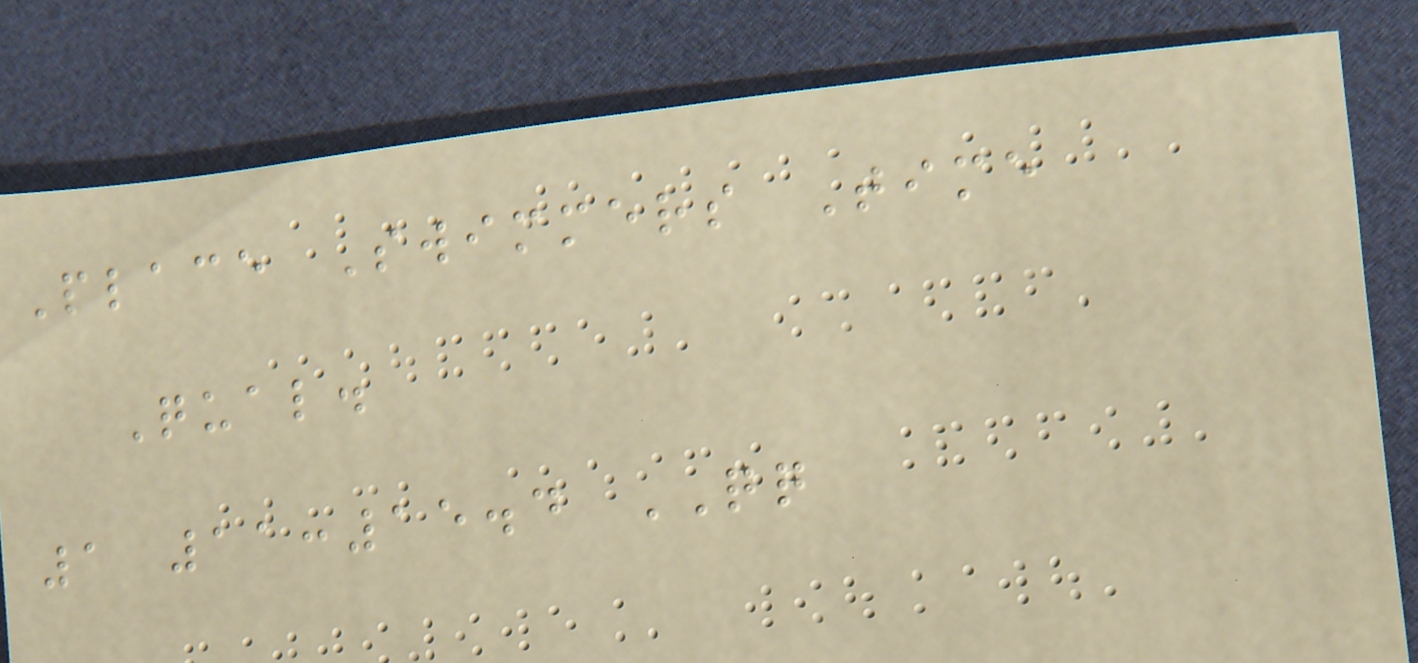Place Swimmers Time
Qual.
1 11:15.4 QQ
